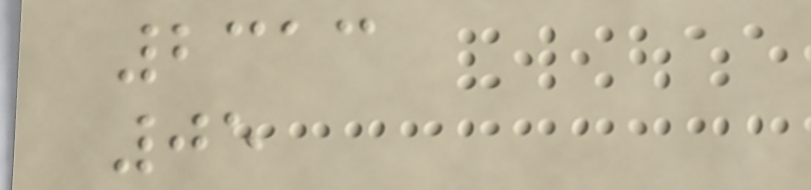2313
05
